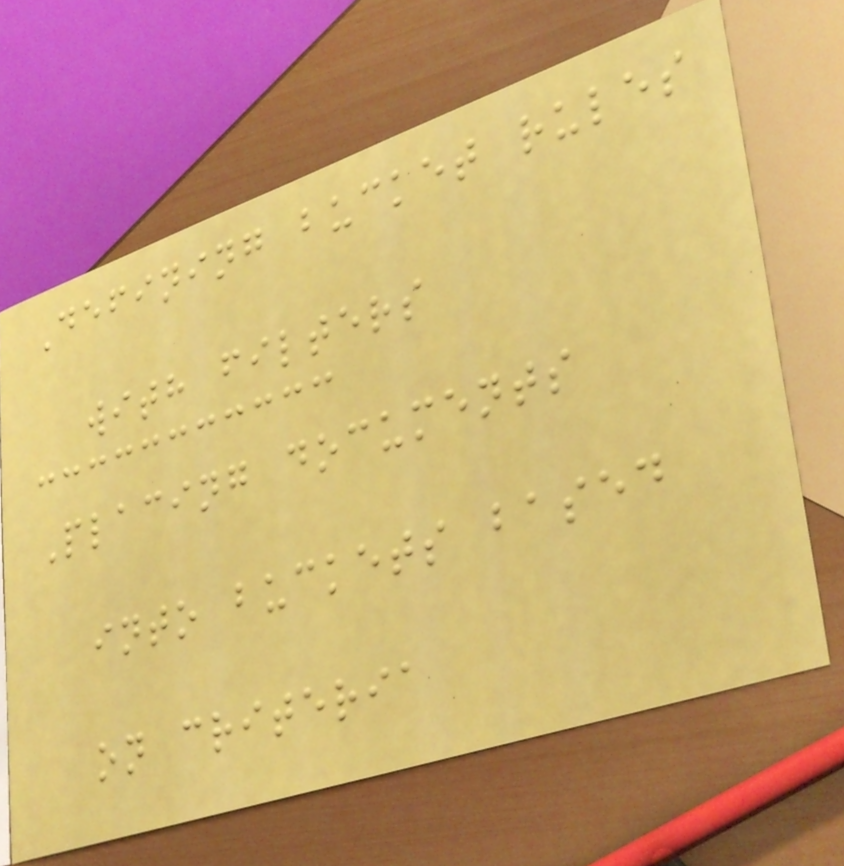Defining bucket rules
with filters
Placing documents
into buckets based
on criteria
